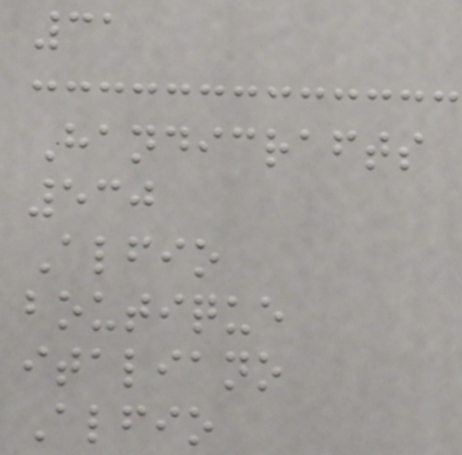31
Handicrafts
530
Alfio
boutique
italiano
Alfio
